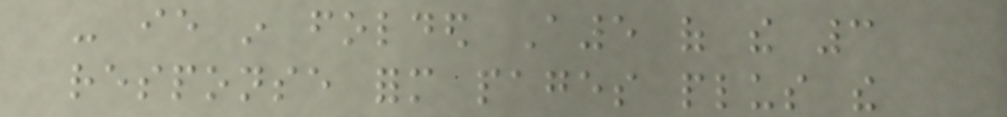- ie in folded A5 of the 3
response form pages plus the
